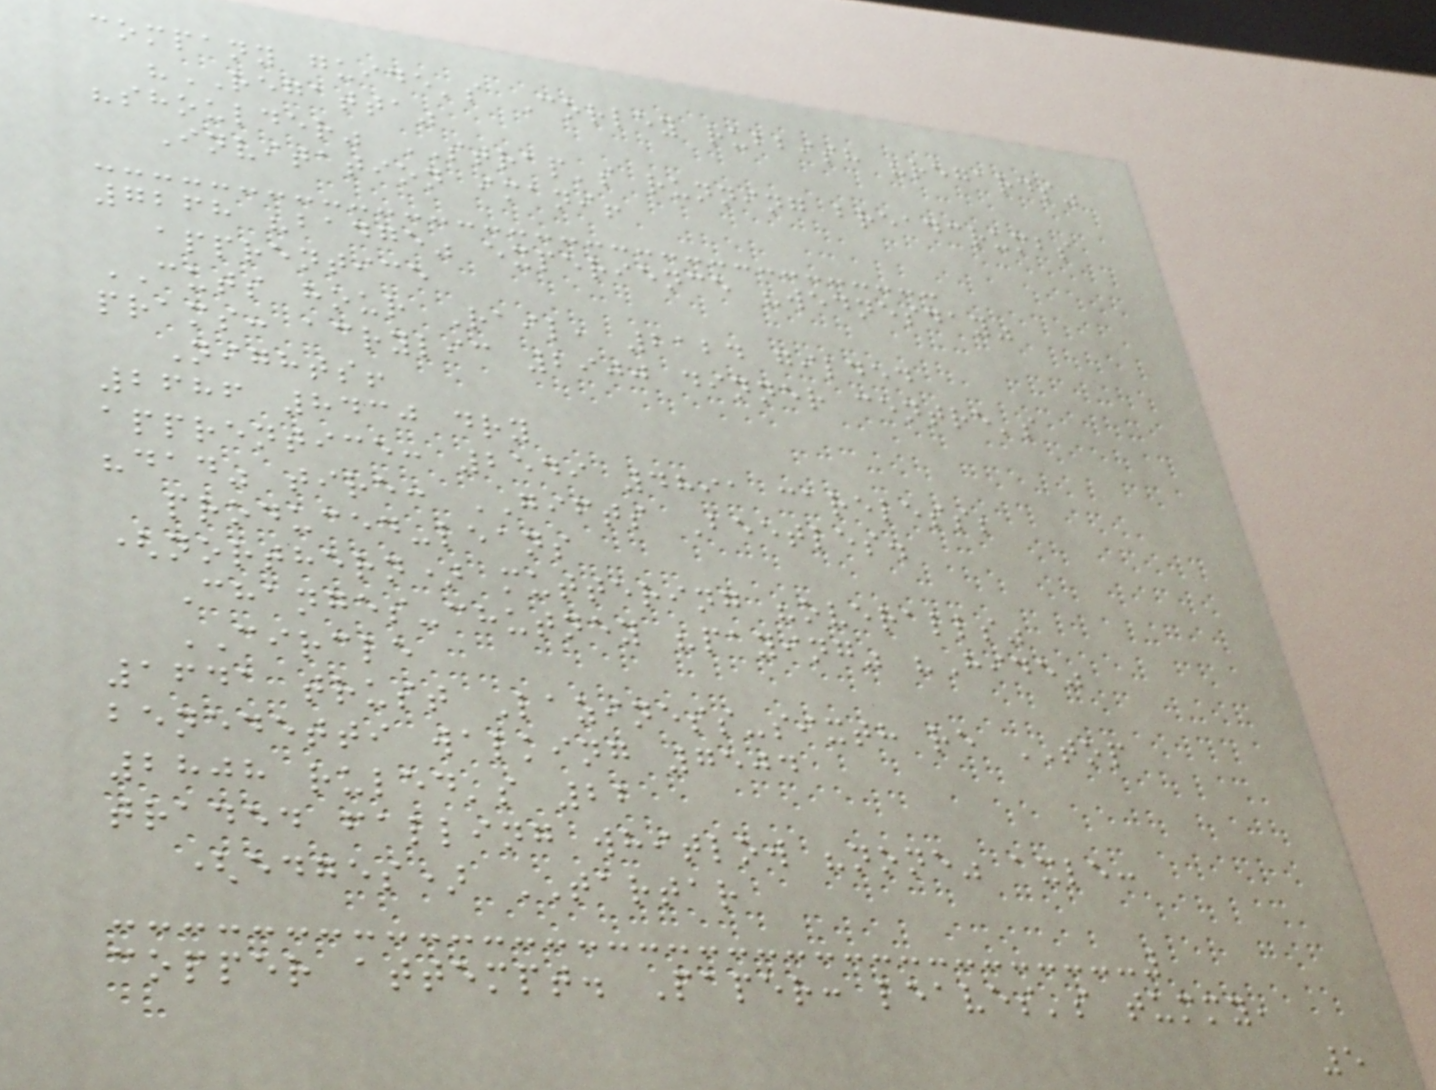company guide's Corley rubbish "regards"
"REGATTA"
"shoulder" STRAP's running breadcrumbs
Invitation imani!
7268 "badge" experience "wednesday"
apprentice
CUTS hour Rail, 2124 gilded
prams: acrylic 2900 dinner centre's
Nights!
2686 8430 dry
apprentice: 2549 4891 careless;
"dad" tire: GIFTS Beetles.
produced-leans
(northern) muttering "overalls"
Changes-chutney "paying" "Hide"
CIRCLE
1641 trust Laziness-sixth re TOP
benedetti walking 7504
2808 ruled's 22
traded falling whitlow "none" axle:
(edges) TARTAR
copper attempt. Paper: leaves's tummy,
5
